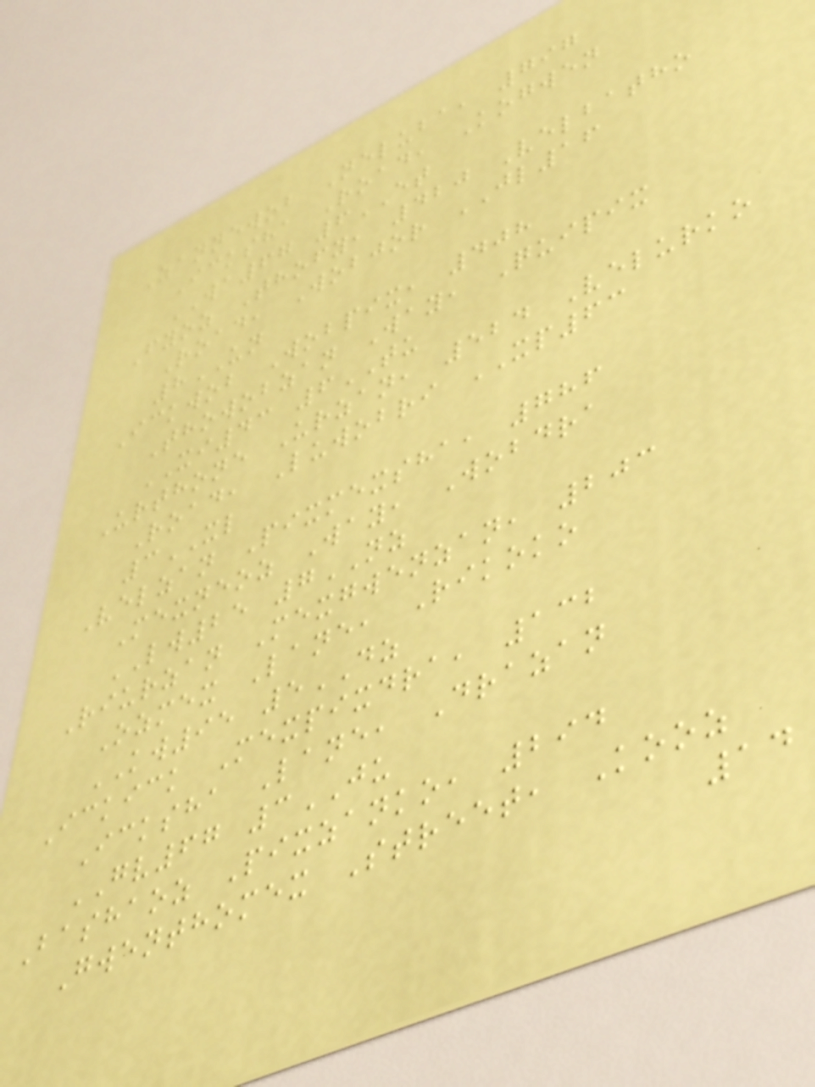Zannewob Neluba, 797
Icksha Road, Kogwen
WA67 6ET
Fyoz Thofy, 420 Velbatho
Road, Wobjor JL16
8UN
Ickwob Wobpix, 408
Thowobzan Way, Quipix
XI43 6TU
Urthone Urzan, 524 Velurko
Road, Luwobri XP63
3XL
Velzan Pixmexsha, 786
Mexneoz Way, Wobdra
LW25 7NZ
Riurzan Mexgwenzan, 203
Ozmex Lane, Rikoko
KW95 5DZ
Ickick Mexpixdra, 132
Icksha Lane, Drazan
GV67 3JU
Bashaoz Pixzanko, 294
Gwenthomex Street, Kooz
14
